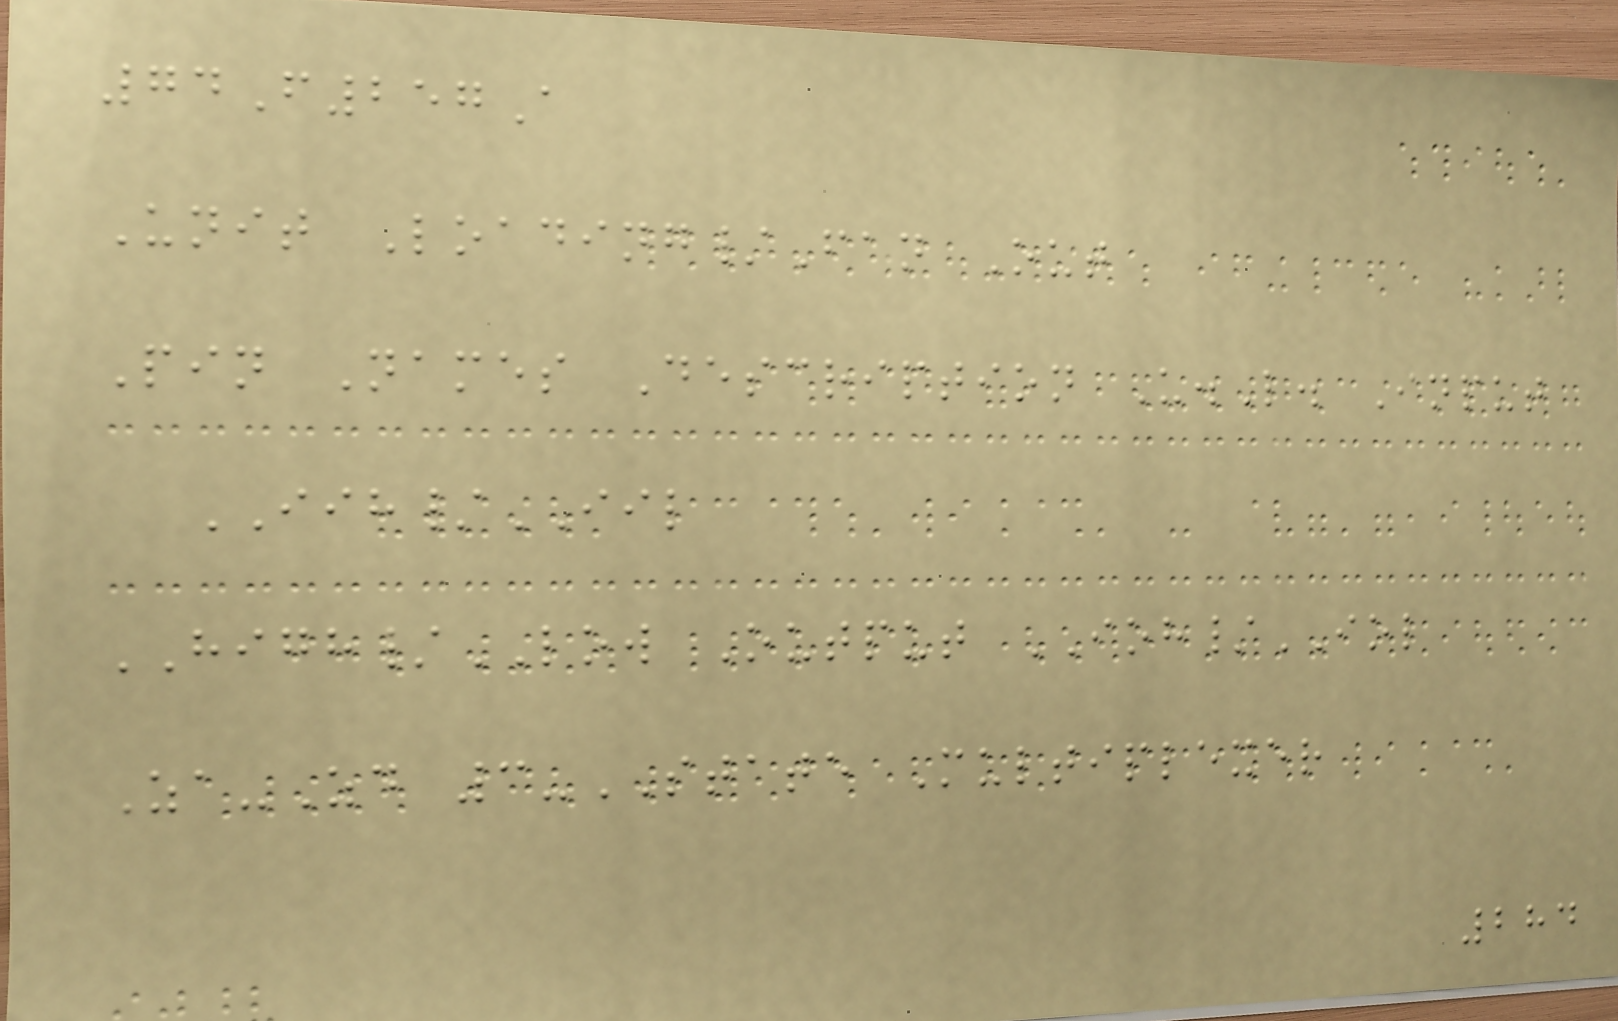74F257A
Unit Loading/Fan Out
Pin Names Description U.L. Input
IIH/IIL
HIGH/LOW Output IOH/IOL
Za-Zd 3-STATE Multiplexer
284
